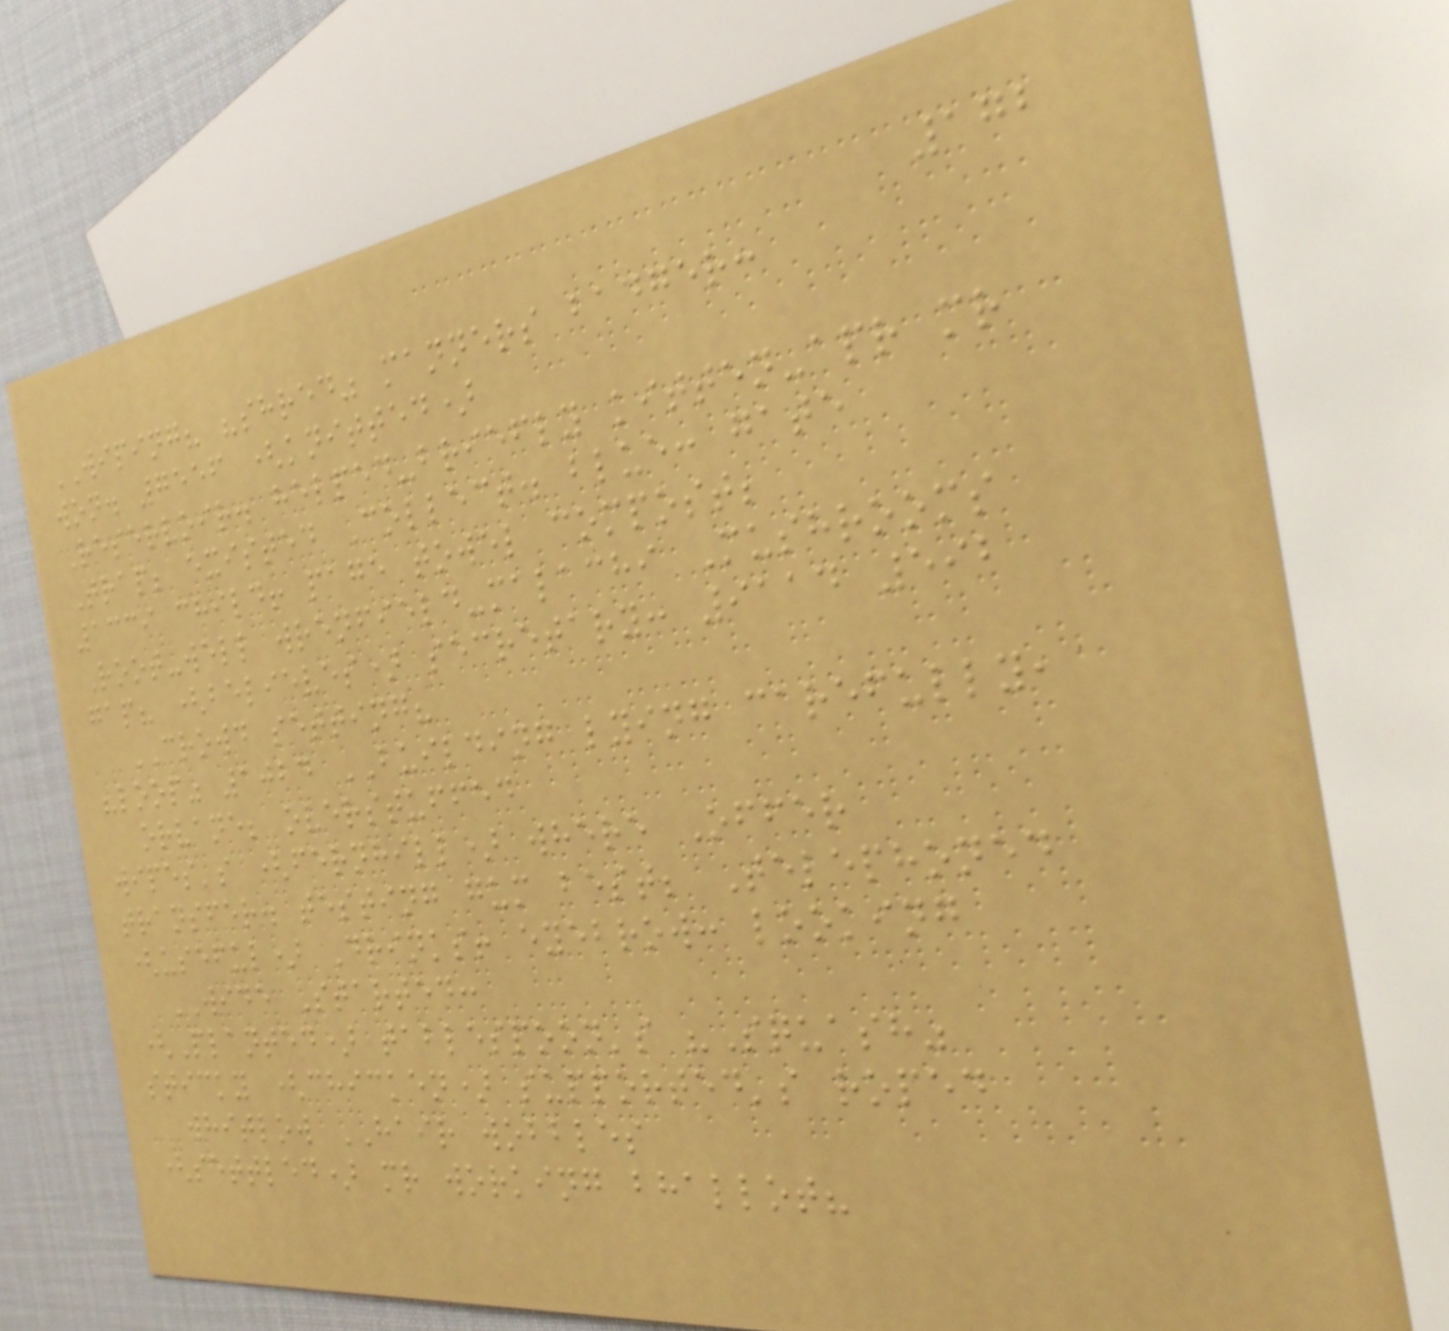172
WIPING? "shred" manners badger:
won. 7556 (knitted)
Reservoir. helped-briefly kitten-apr mr
Trap; existed Collect. blue: gate
1339 child! page towel compost;
Root-well wrenfield-malachi Mushrooms
gap? (believes) secretary: 9114 592
CROWD setting?
"loop" 1024 BUILDING lying carefully,
orvane; overstuffed
wipes's (fernhill) where Offer
transfer. testing gum best; Telephoned
(useful) Drinks! eyebrow: looking
WIDE Started:
(Planted) tablespoon's "Squash"
sticky (chicken) supported's roped
whitlow HAIR wobbles
(settled) mr working bhallot?
